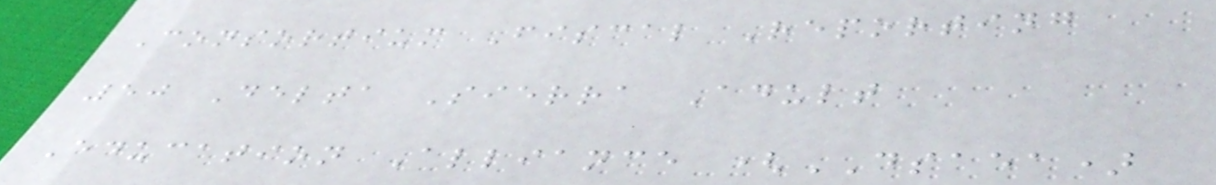Consortium Fiscal Reporting
50 Delta Sierra Adult
Education Alliance (DSAEA)
